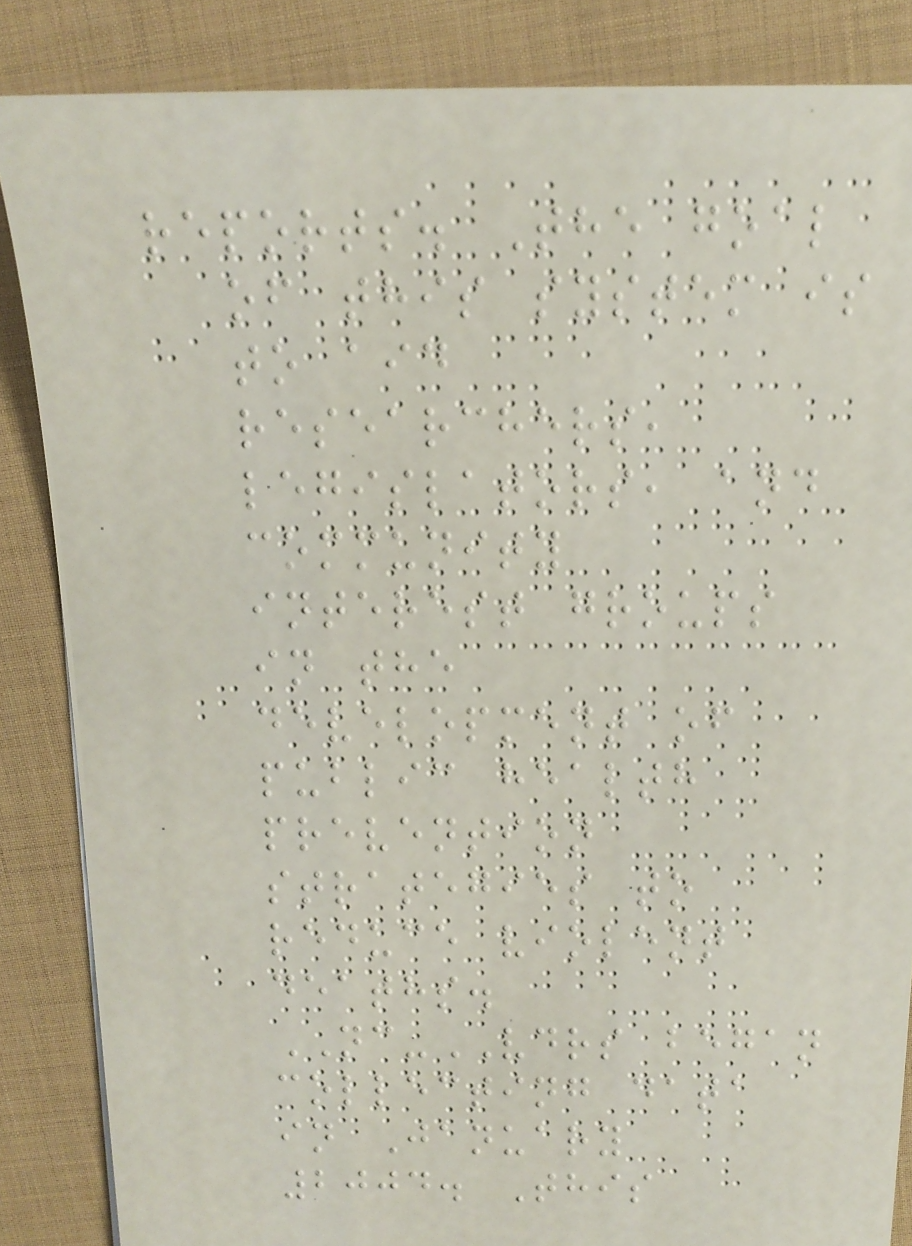reports. The goal
of this system is
to aid
researchers,
legislators, and
community
interest groups
in the
development of
public health
prevention
strategies to
reduce violent
deaths.
NC-VDRS began
collecting data
in January
2004. This
